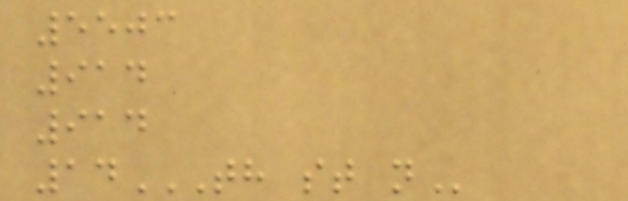5503
914
914
14TH ST N
